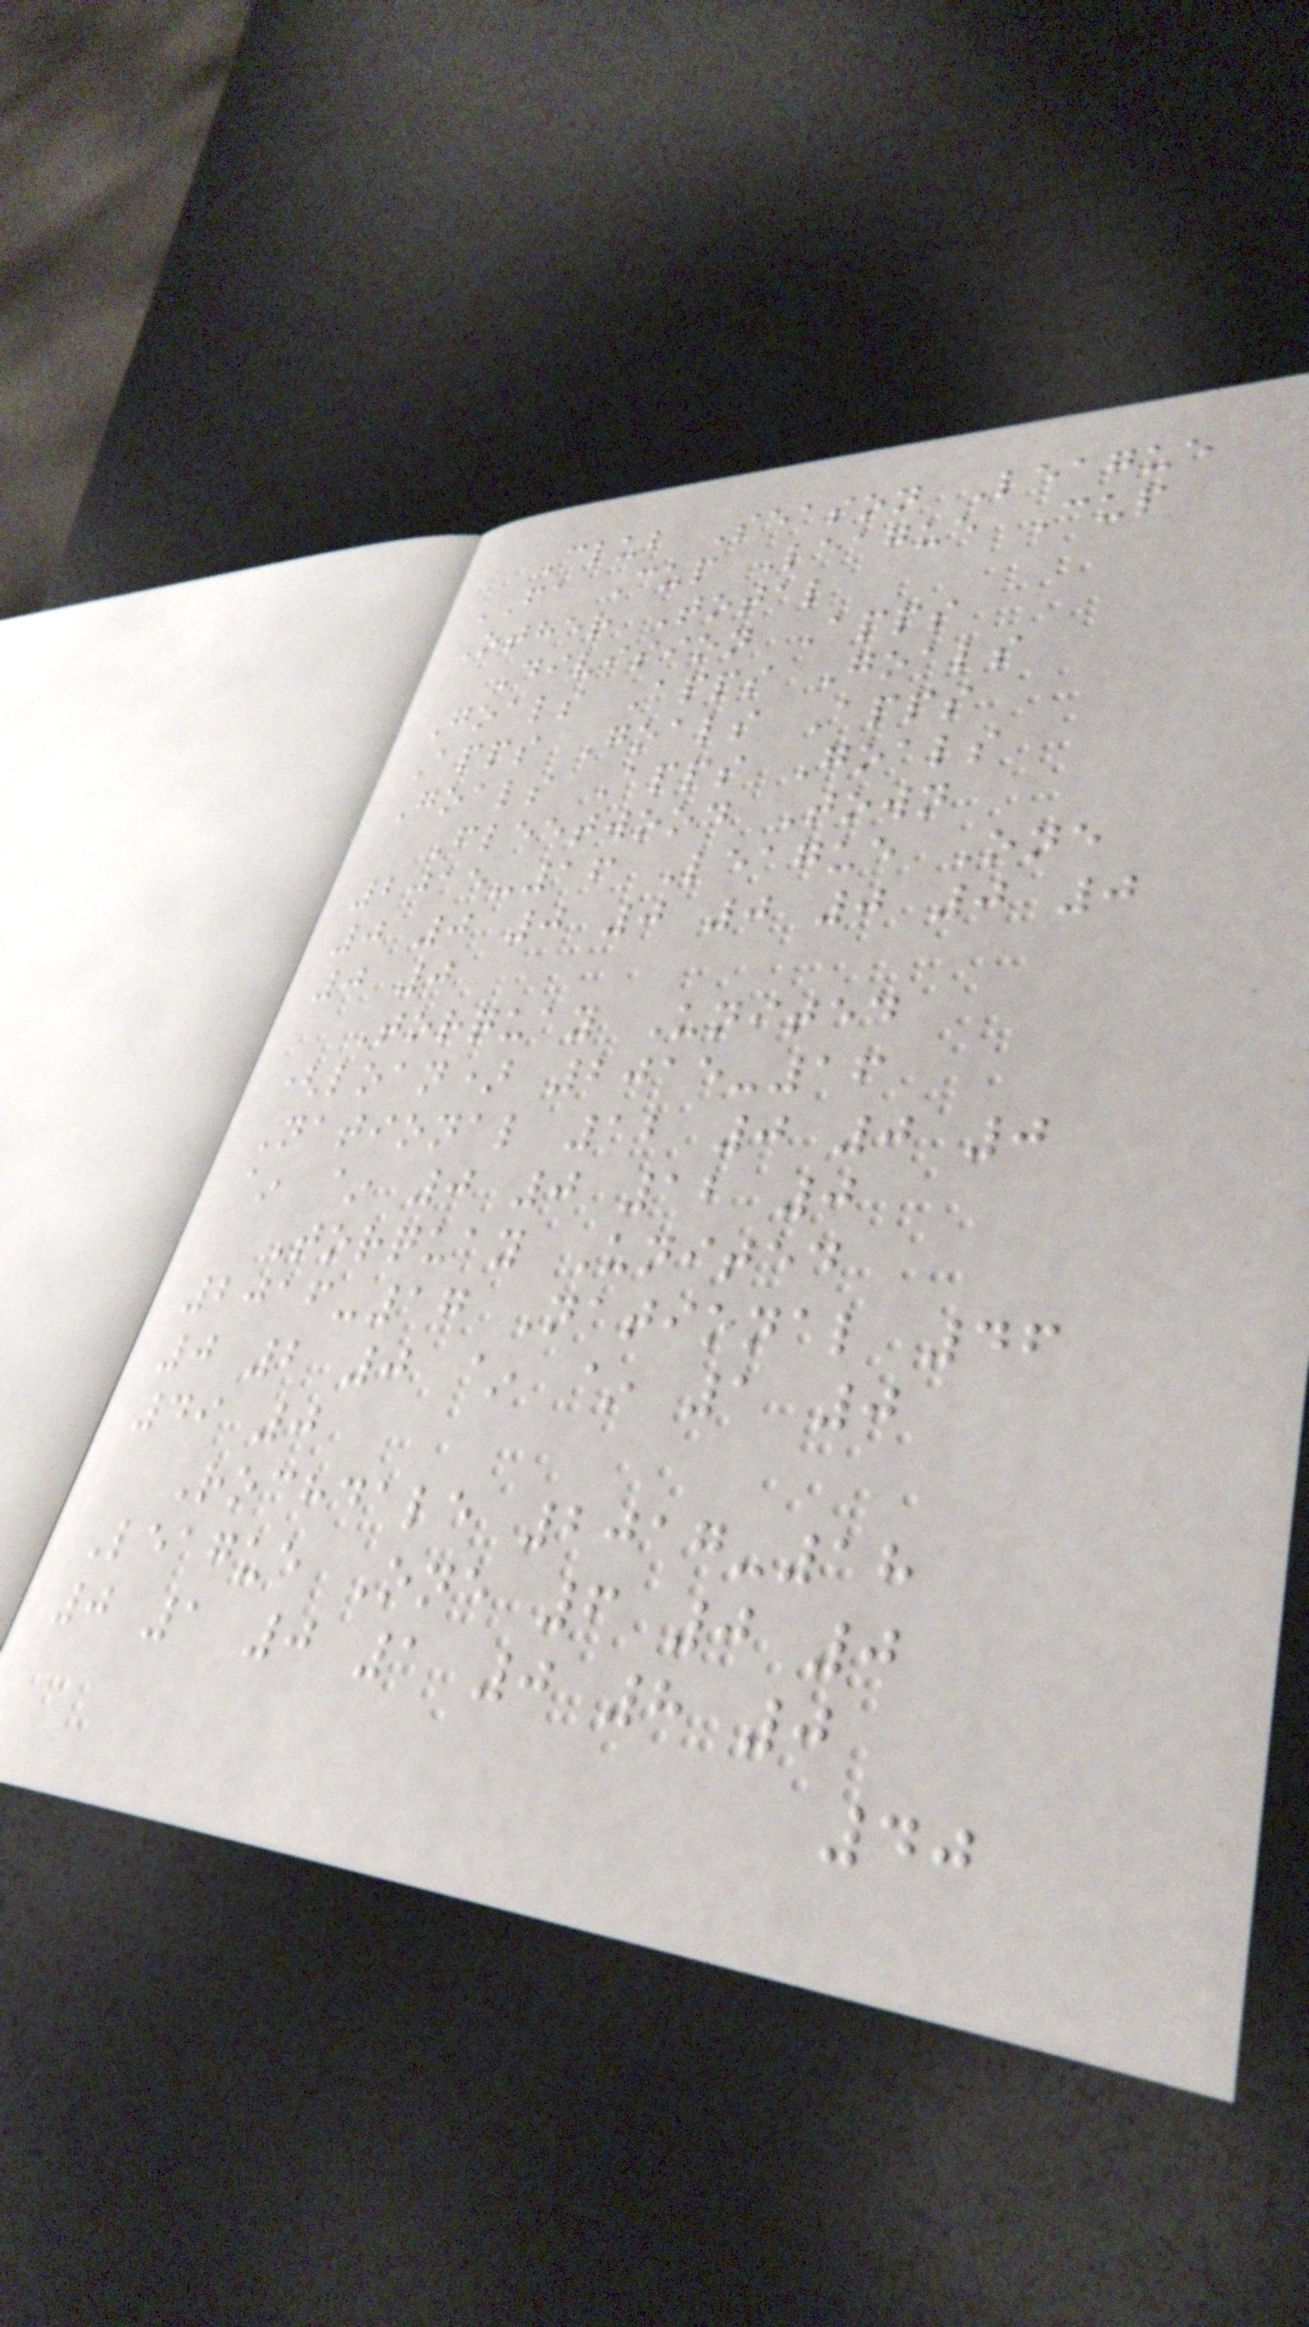Club Season League
FA Cup League Cup
Other Total
Division Apps
Goals Apps Goals
Apps Goals Apps
Goals Apps Goals
Fleetwood Town
2015-16 League One
0 0 0 0 0 0 0 0
0 0
Torquay United
(loan) 2015-16
National 12 0 0 0
~ ~ 0 0 12 0
Torquay United
2016-17 National 46
0 2 0 ~ ~ 1 0
49 0
Rochdale 2017-18
League One 6 0 0
0 1 0 1 0 8 0
40
